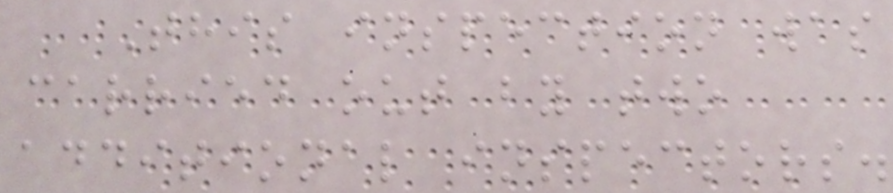This inspection was
carried out by two
additional inspectors.
